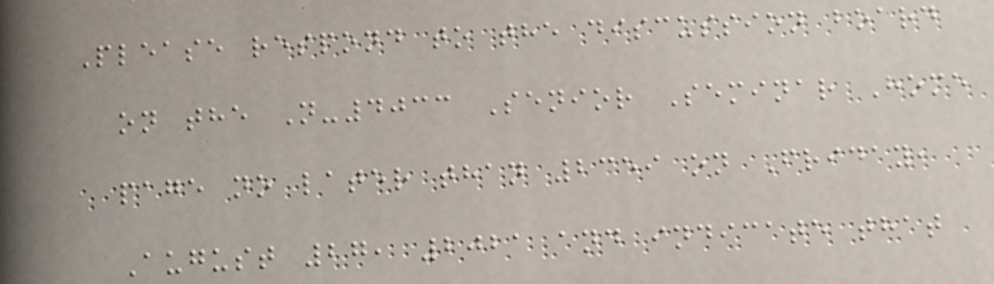Please respond to the discussion board
on the N-4033 Senior Seminar Home
page no later than 2359 on Friday,
August 27, 2021 and indicate that
